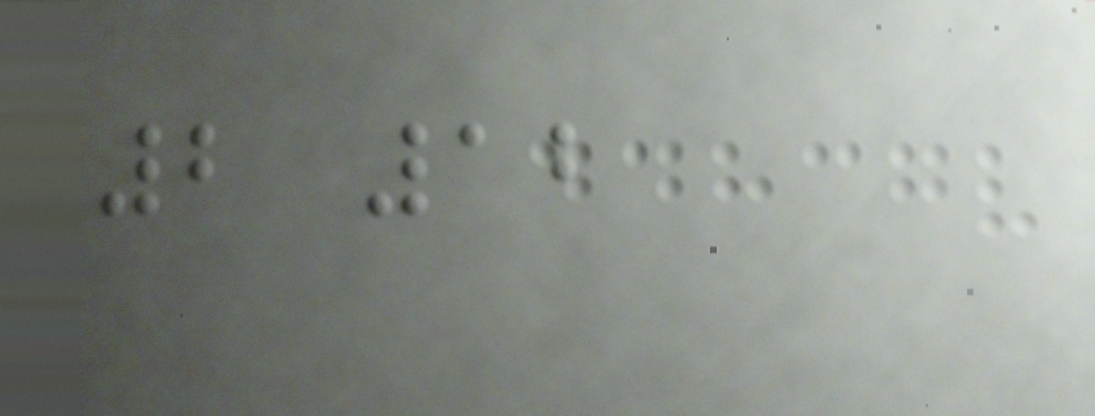2 12
